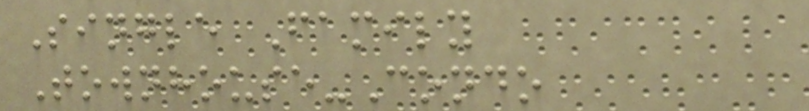Single Family
Townhouse-Condo
